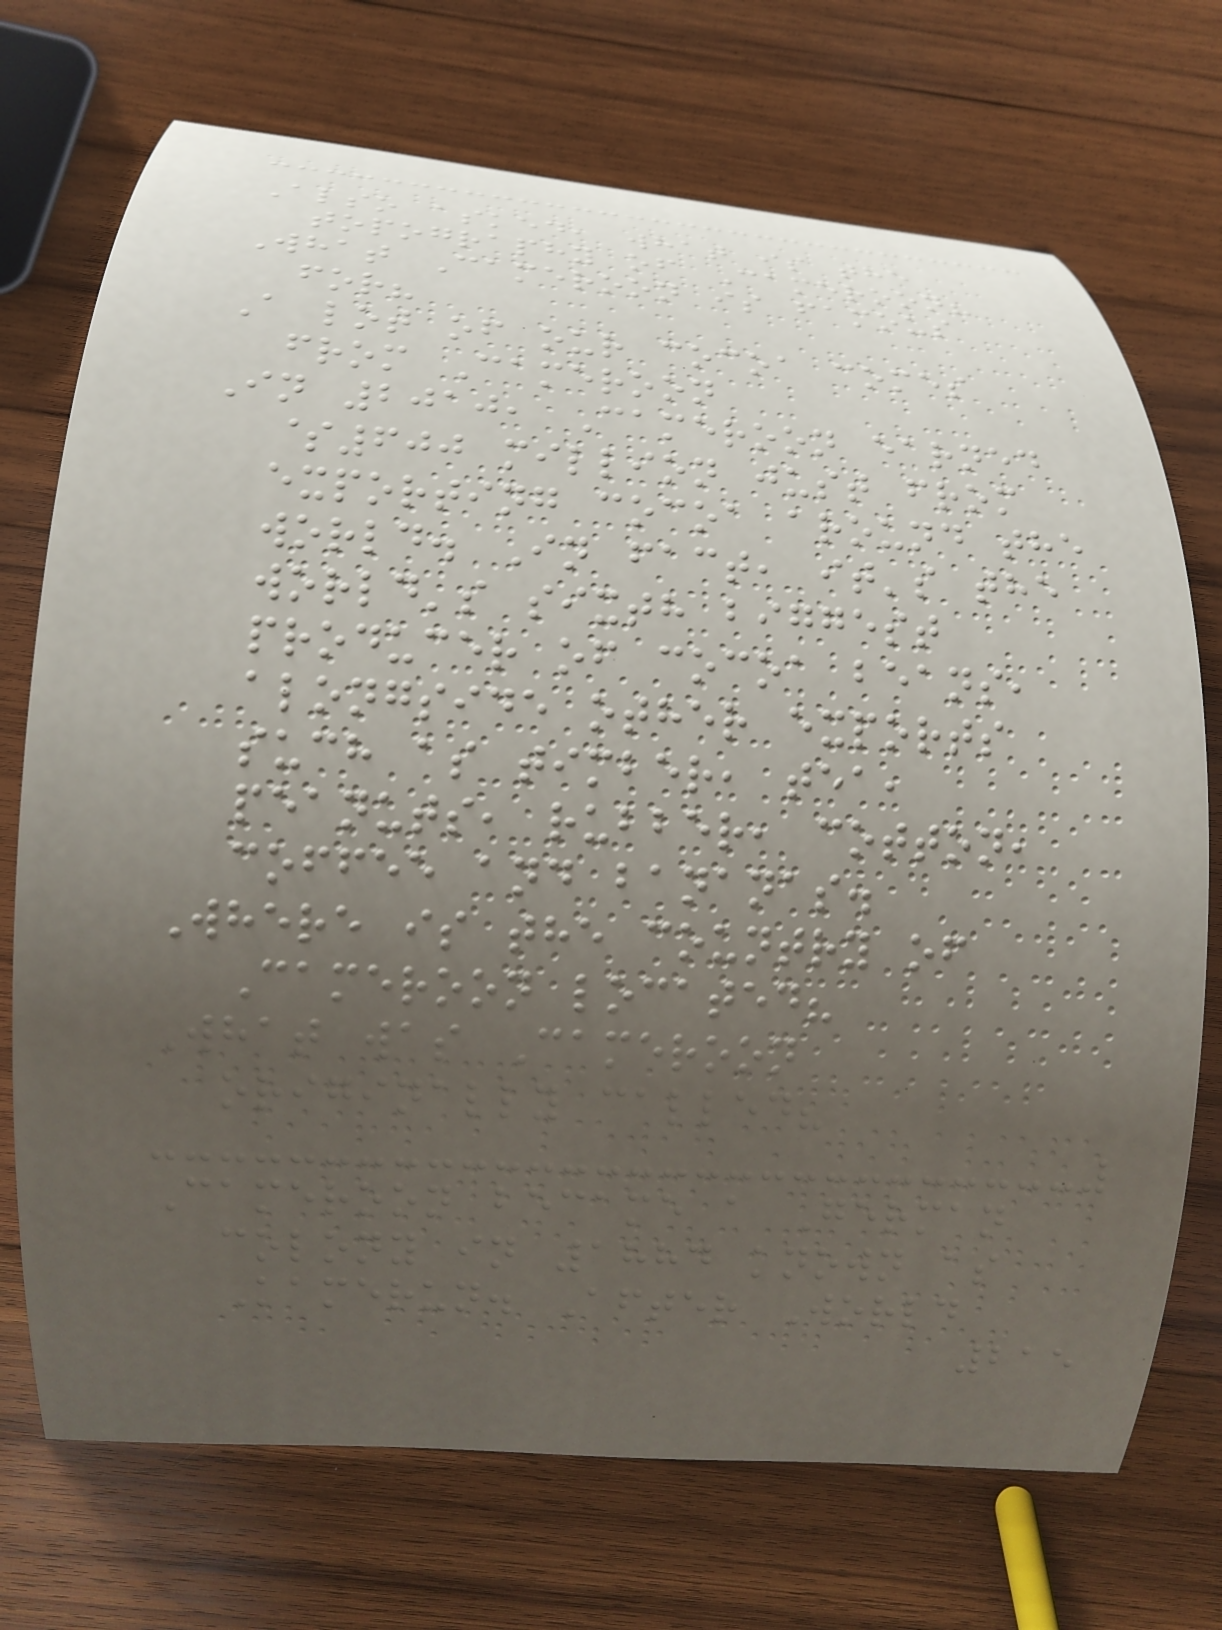Also asked, what is the
topography of Cameroon?
What Cameroon is famous
for?
A lot of our cocoa comes
from Cameroon
In 2010, Cameroon earned
$600 million just from
exporting cocoa around the
world. In fact, it's the
world's sixth biggest
producer of cocoa beans,
alongside other exports
such as timber, tea,
peanuts, rubber, cotton,
coffee and bananas.
Where is the country of
Cameroon located?
What was Cameroon
originally called?
Cameroon became a German
colony in 1884 known as
Kamerun. After World
215
